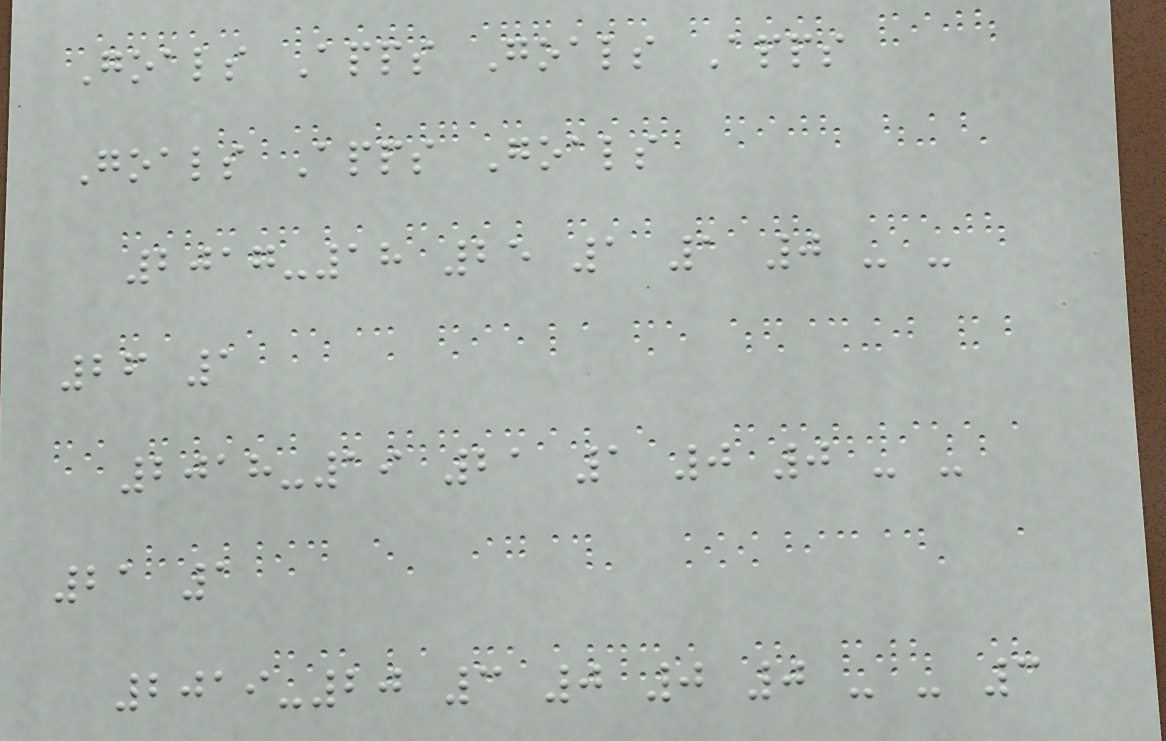Goals Apps Goals Apps
Goals Apps Goals
2017-18 25 1 1 0 - -
26 1
2018-19 21 1 0 0 - -
21 1
2019-20 3 0 0 0 - - 3
